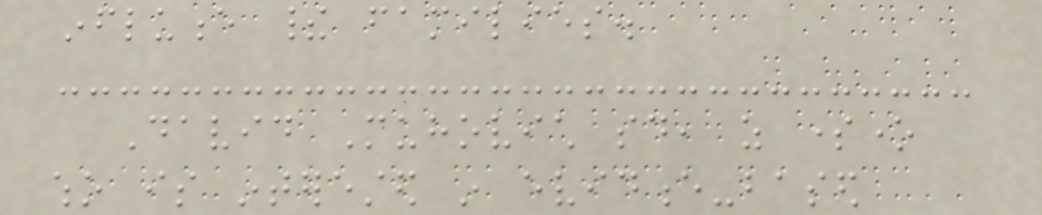influence their families.
David Muhovich said, as someone
who is interested in evidence-based
